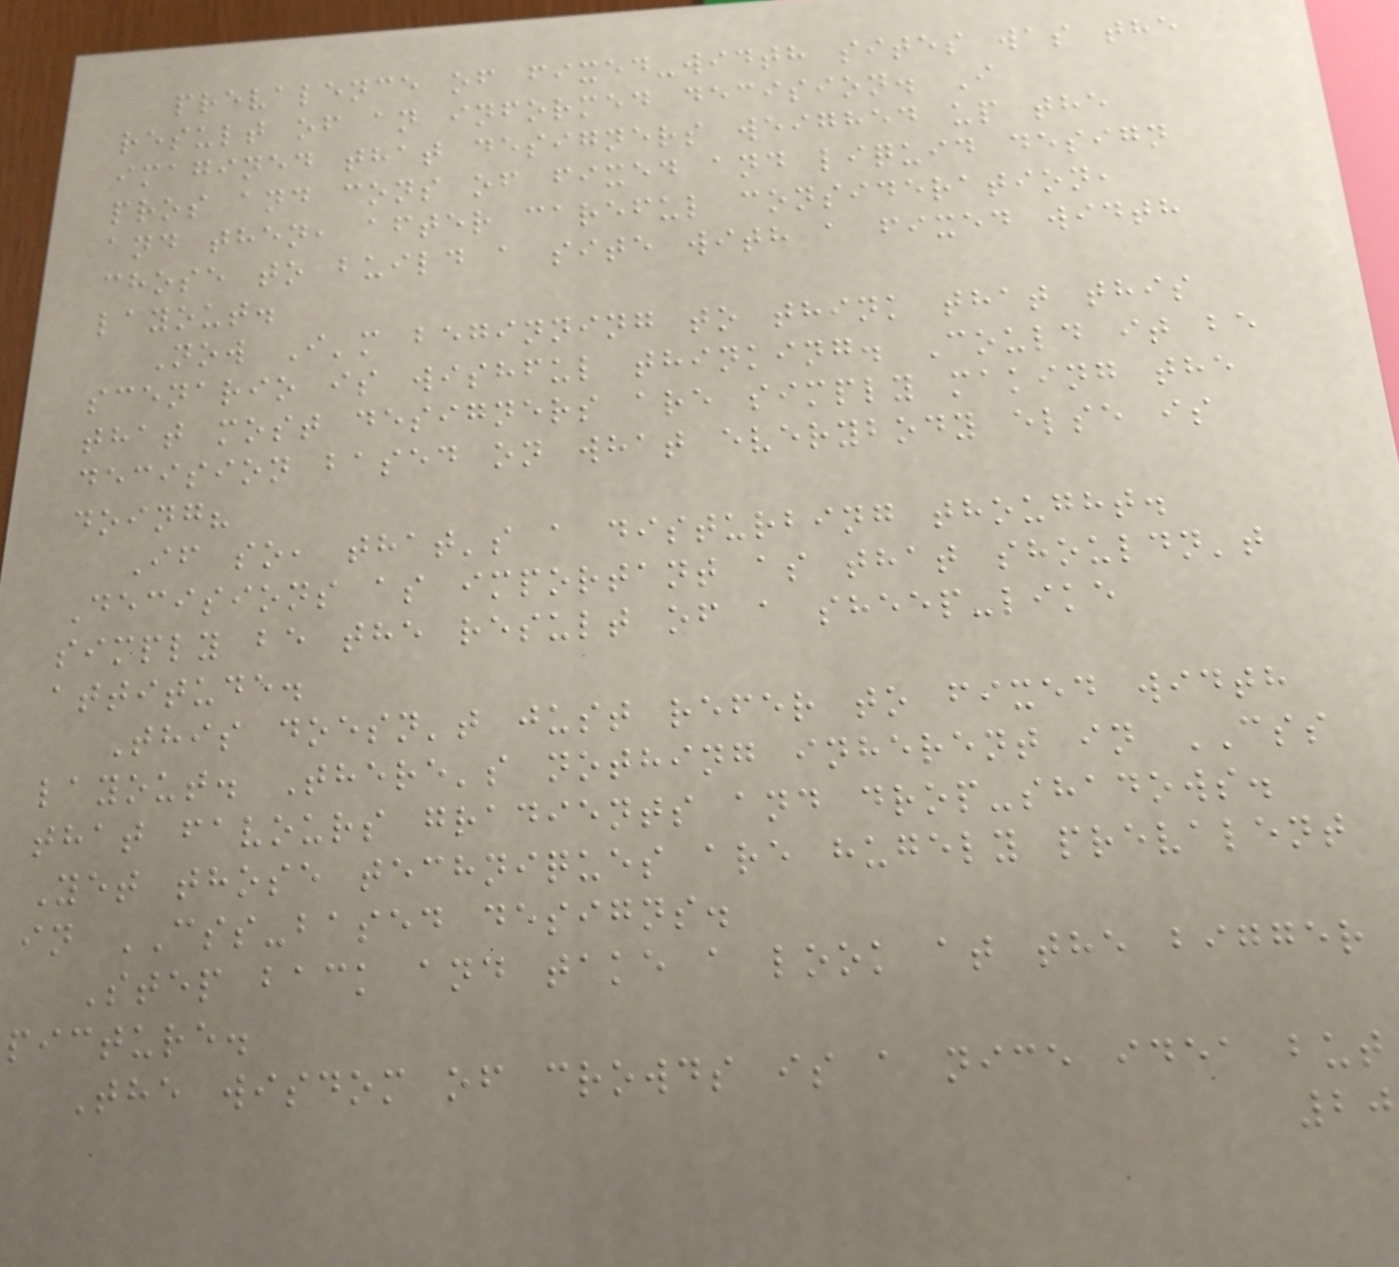prevalence of fixed-width sites was the
result of an informed decision. I
imagined that designers weighed up the
pros and cons of fixed and liquid design
and then, after careful consideration,
chose to build a site with a fixed width
layout.
Now I'm beginning to think that this
scenario is wishful thinking. Could it be
that most designers are simply making the
decision based on what everybody else is
doing?
If so, that's a disturbing thought.
Decisions as important as that shouldn't
simply be the result of a sheep-like
attitude.
This doesn't just refer to fixed width
layout. There's nothing inherent in CSS
that favours gradients and drop-shadows.
Yet those techniques are hugely prevalent
in CSS-based designs.
Step back and take a look at the bigger
picture.
The wisdom of crowds is a nice idea but
20
